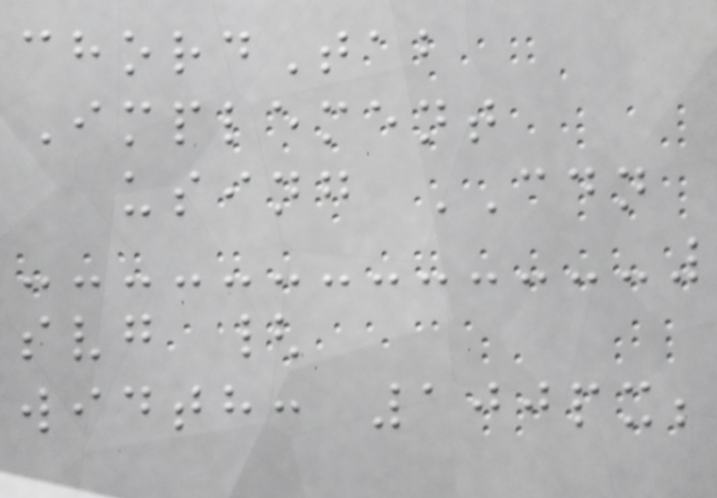chordTab
Implement
using CDN
svg {
width: 100px;
